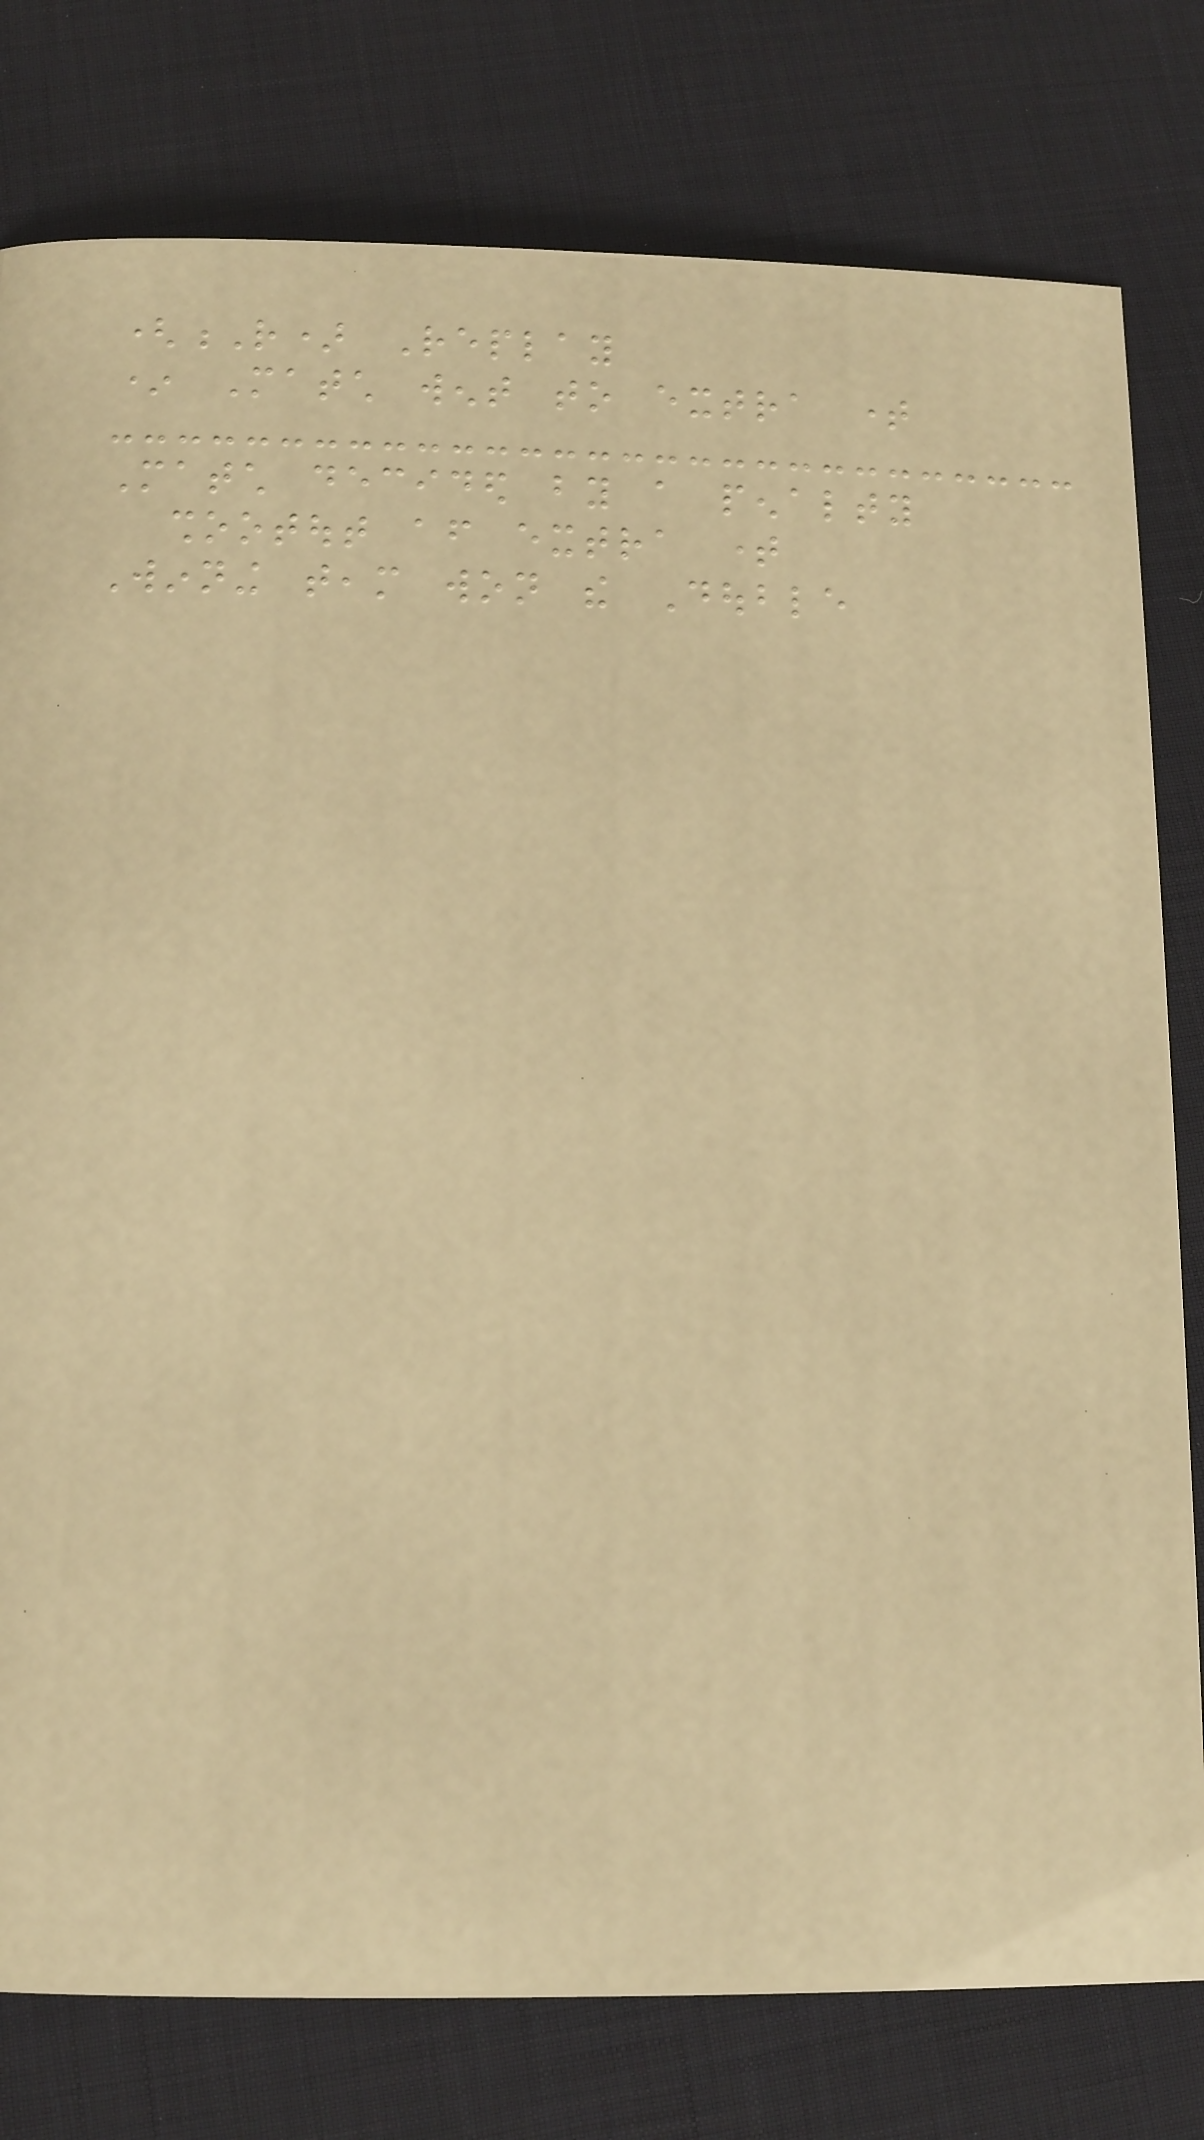(R) Replay
* Match went to extra time
Match decided by a penalty
shootout after extra time
Winning team won the Double
